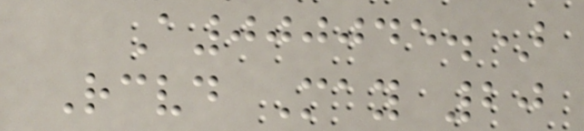A000045.)
Received May 20
